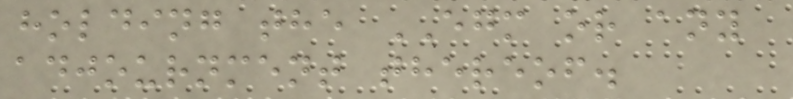holding the EGM or any
adjournment thereof.
